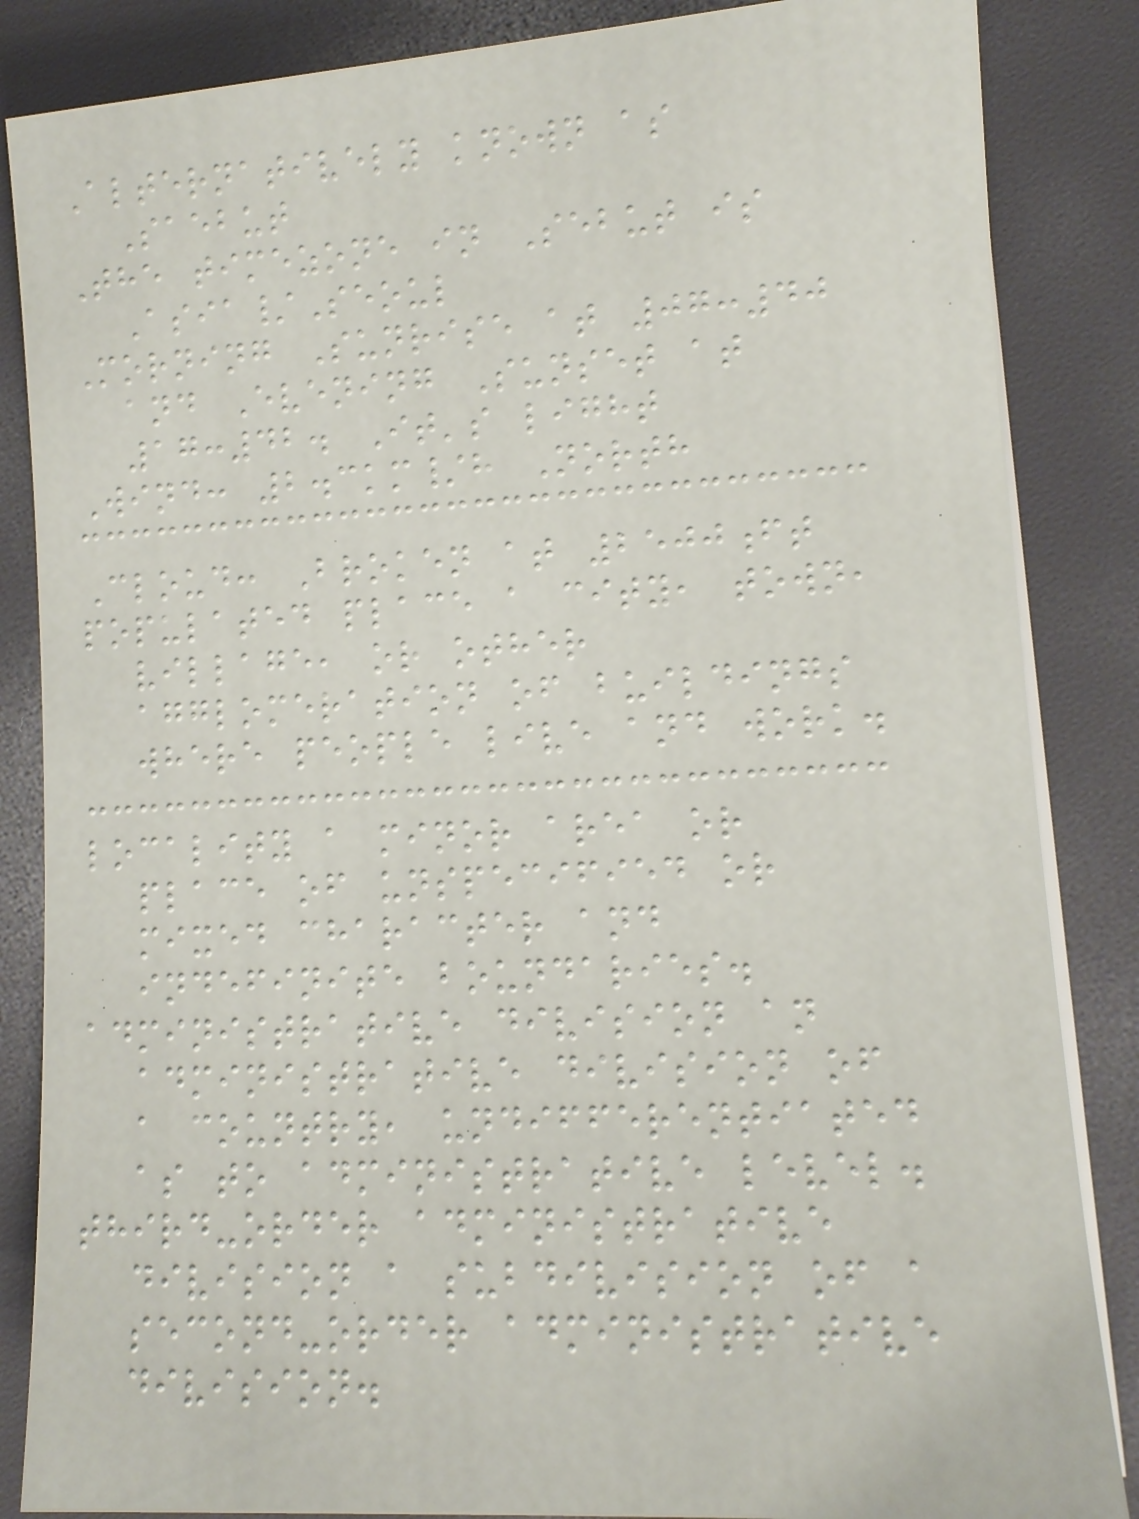Alternatively known as
Saebut
The timezone in Sebut is
Asia/Seoul
Morning Sunrise at 07:40
and Evening Sunset at
17:42. It's light
Wind: 2.3km/h North
Cloud: Broken at 2500ft
populated place a city, town,
village, or other
agglomeration of buildings
where people live and work.
locality a minor area or
place of unspecified or
mixed character and
indefinite boundaries.
administrative division an
administrative division of
a country, undifferentiated
as to administrative level.
third-order administrative
division a subdivision of a
second-order administrative
division.
